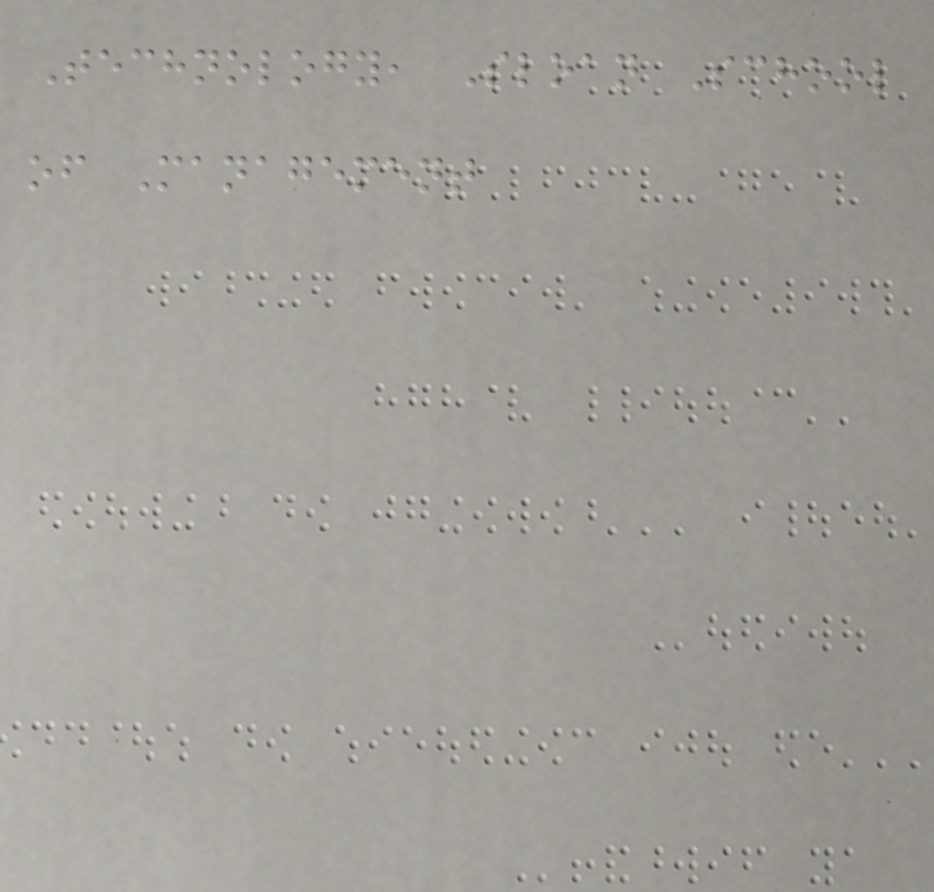Technology, Sloan School
of Management
